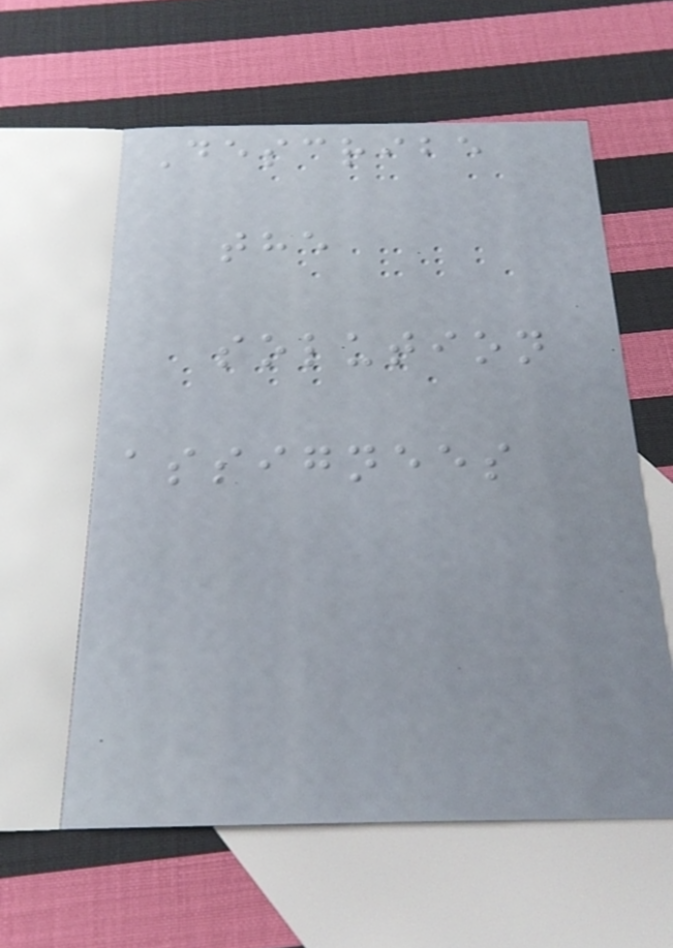Describe
the
solution
assignees
